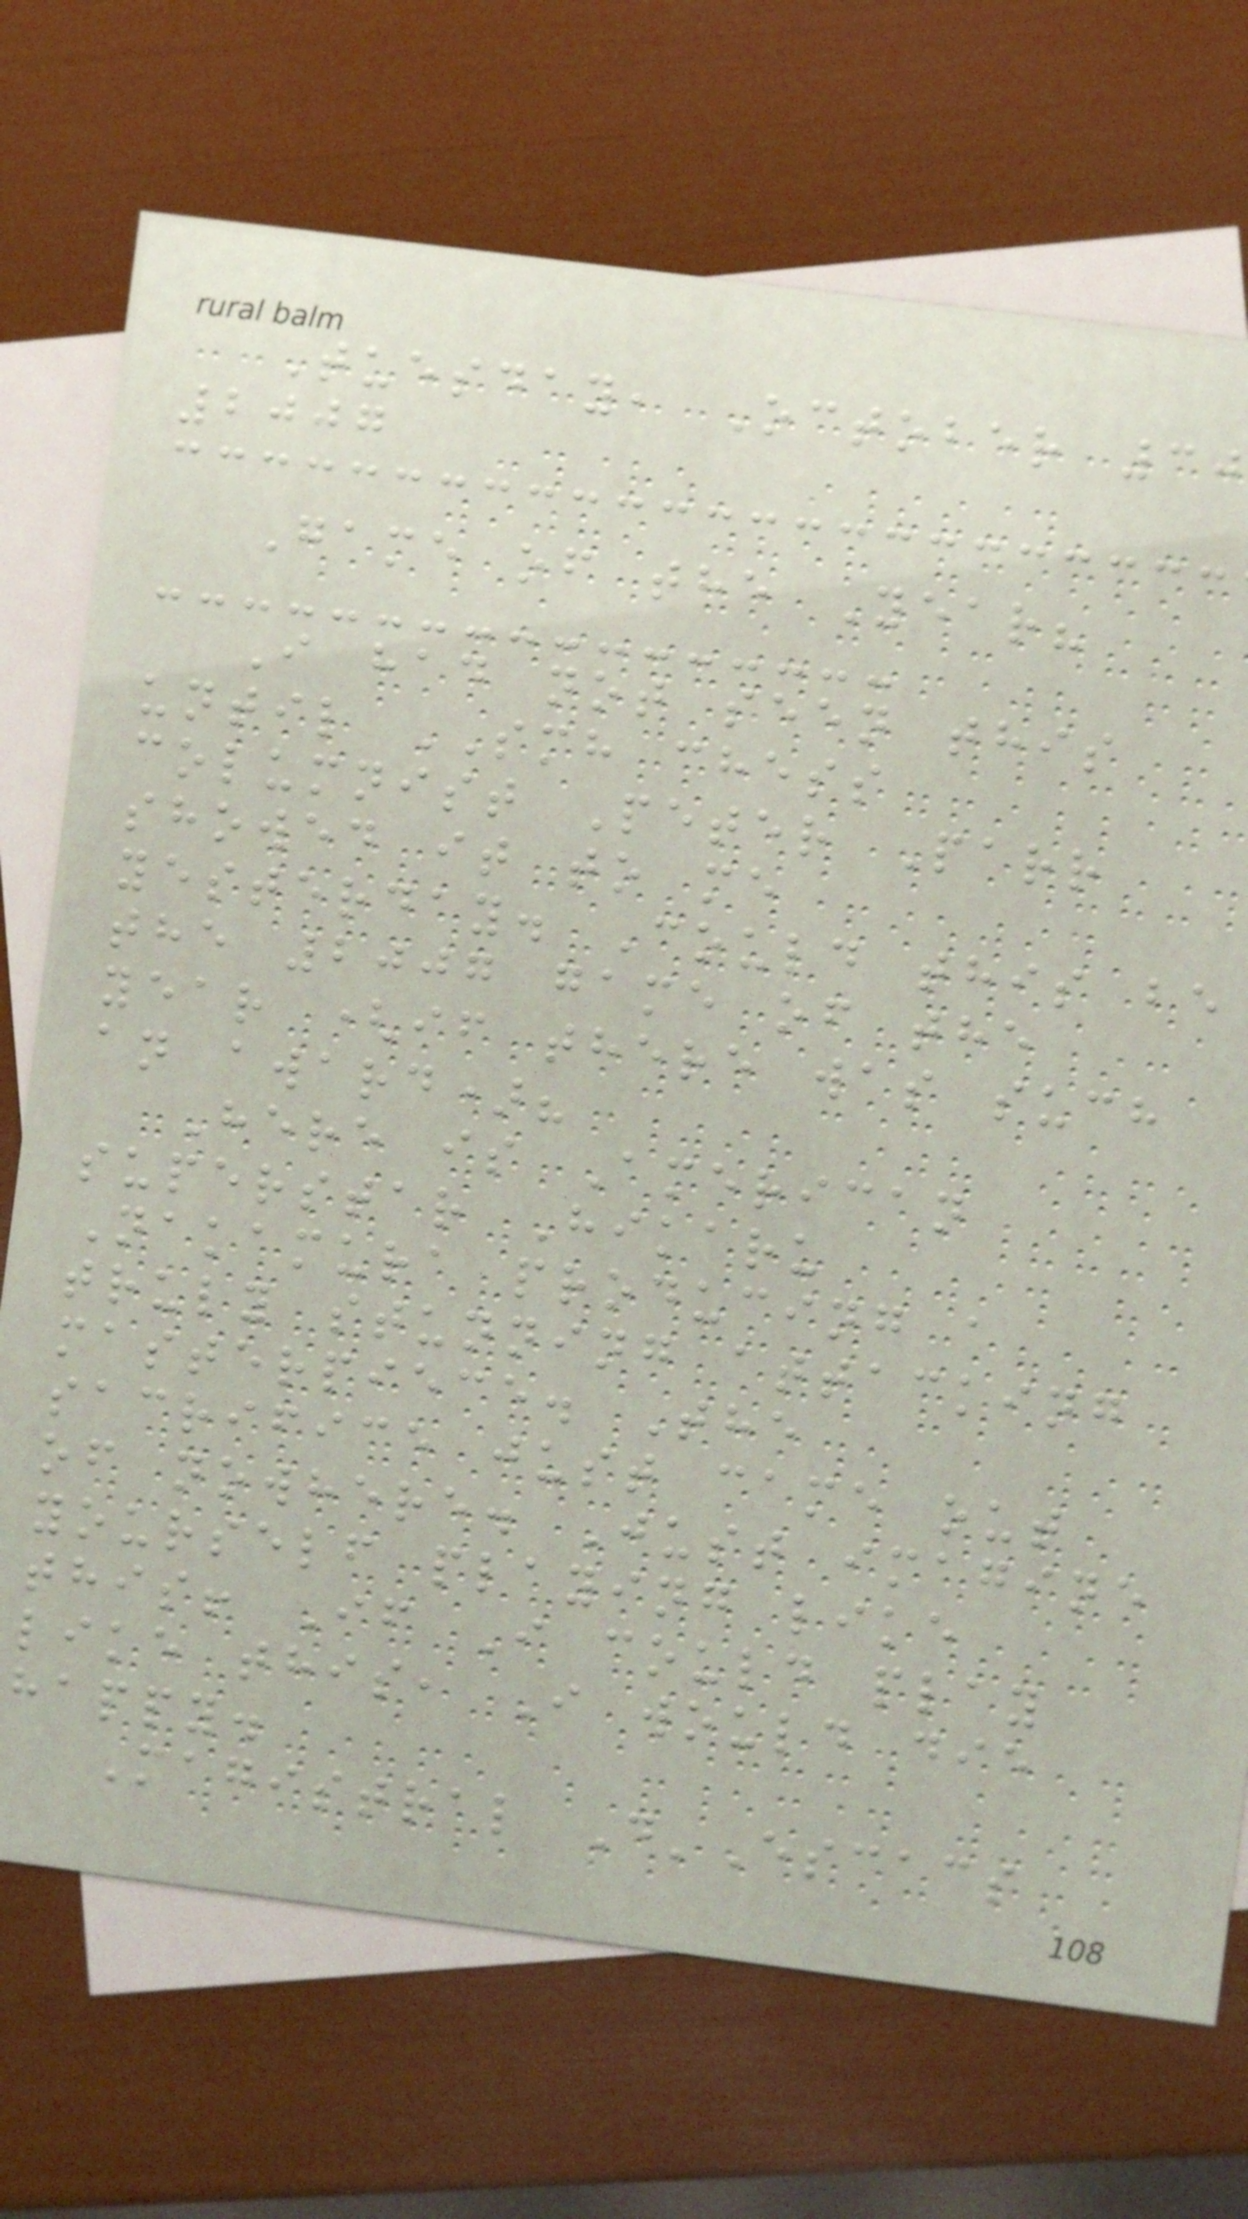Tuesday, October 30
2007
Game of the Year?
I had not seen this
until SMH chess
columnist Peter Parr
showed it to me
yesterday. Could this be
the 2007 game of the
year (if there was such
an award)?
Here is American
superstar Hikaru
Nakamura producing a
truly stunning attacking
masterpiece. The
sacrifice just came out
of nowhere. Just imagine
yourself playing like
this! If I could play
like this, I would die
happy.
Magistral D'Escacs
